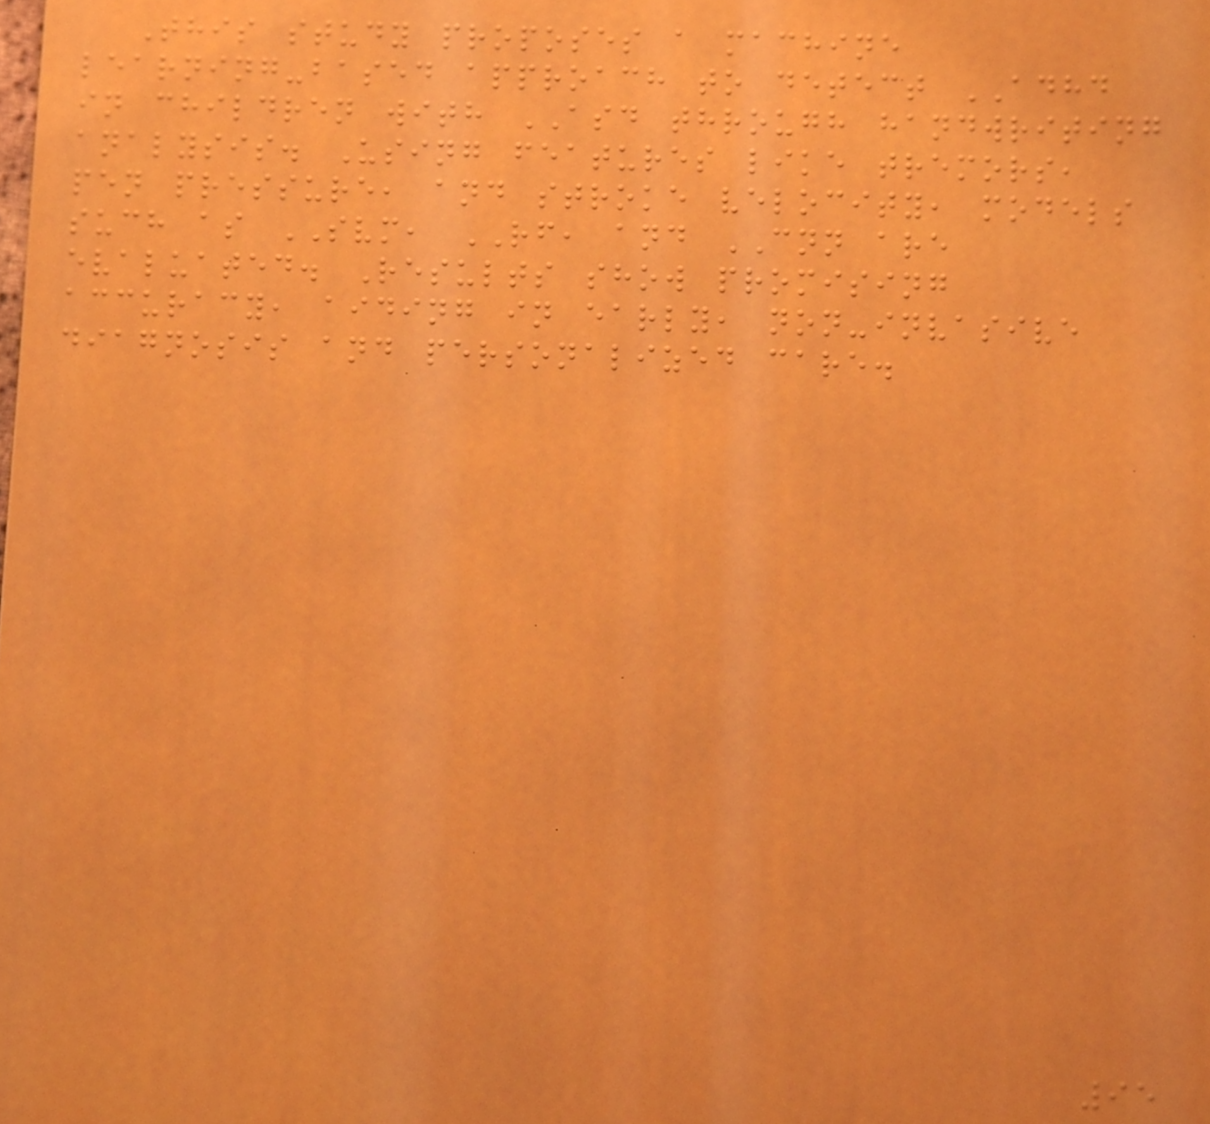This study proposes a machine
learning-based approach to detect ADHD
in children with ASD through handwriting
analysis. Using features like tremors,
pen pressure, and stroke velocity, models
such as SVM, RF, and CNN are
evaluated. Results show promising
accuracy, aiding in early, non-invasive
diagnosis and personalized care.
95
